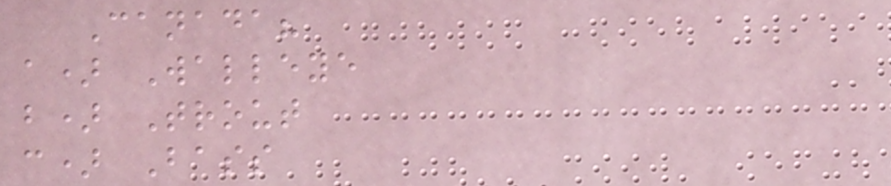Canada?
a) Walleye
b) Trout
c) Bass
